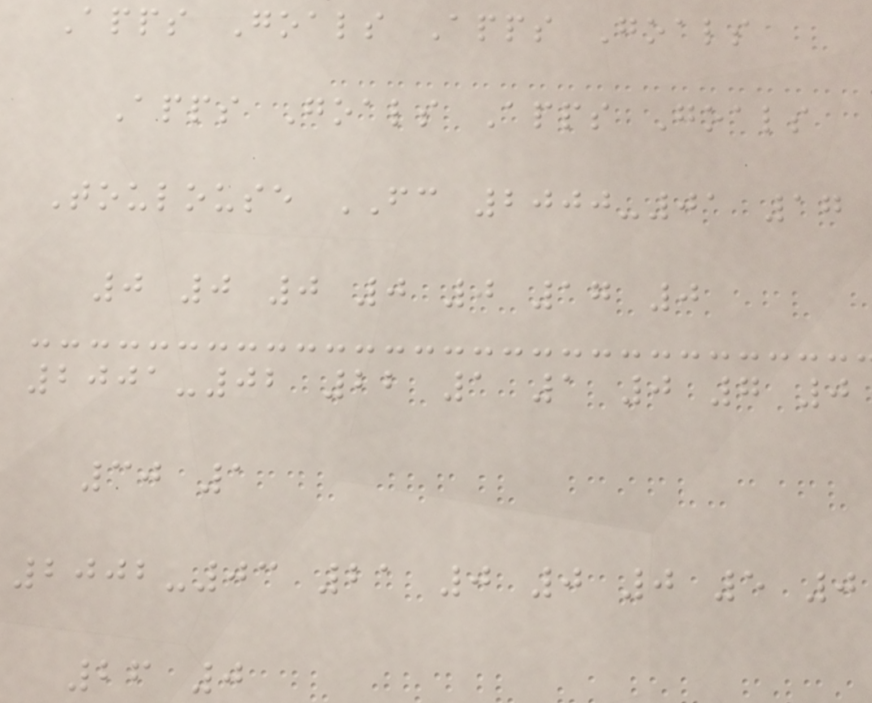Apps Goals Apps Goals
Apps Goals Apps Goals
Toulouse FC 2000-01 17
0 0 0 0 0 17 0
2001-02 22 1 1 0 7 0
30 1
2002-03 21 0 0 0 5 0
26 0
